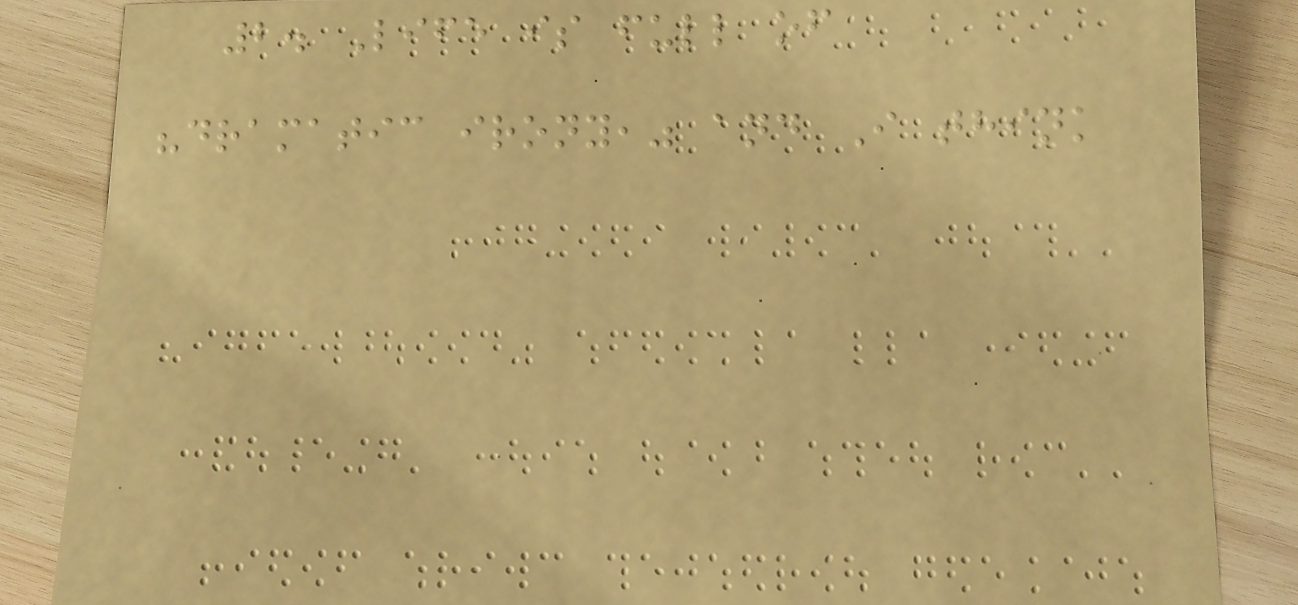2. Life is full of
"dramatic irony," and I think
